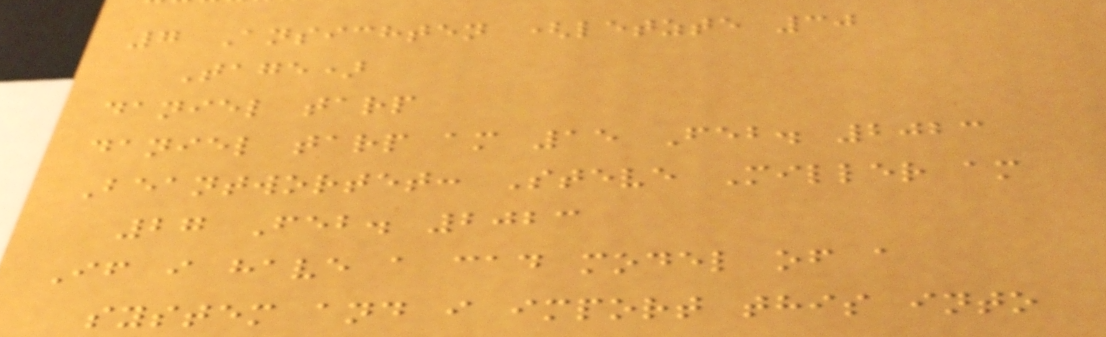7 Ansichten (letzte 30
Tage)
daniel tarp
daniel tarp am 15 Feb. 2023
Beantwortet: Steve Miller am
27 Feb. 2023
If i have a cad model of a
system and i import this into
